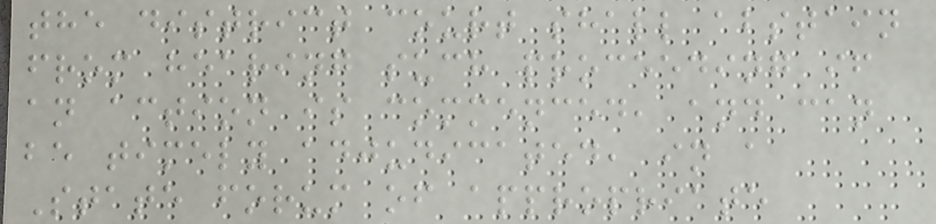the district court shall abstain
from hearing such proceeding if
an action is commenced, and can
be timely adjudicated, in a
State forum of appropriate
